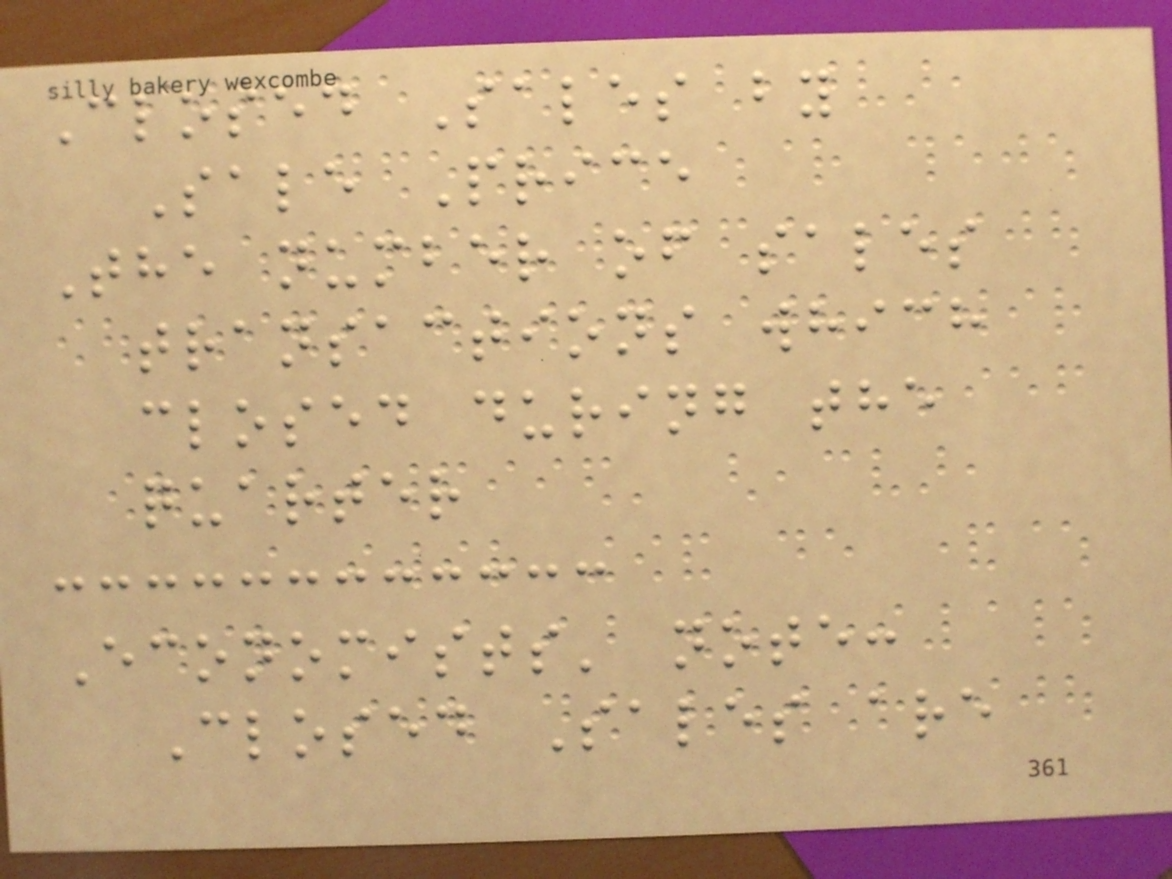Closed Sales by
Sale Price
The number of sales
transactions which
closed during the
quarter
Economists' note:
Closed Sales are
